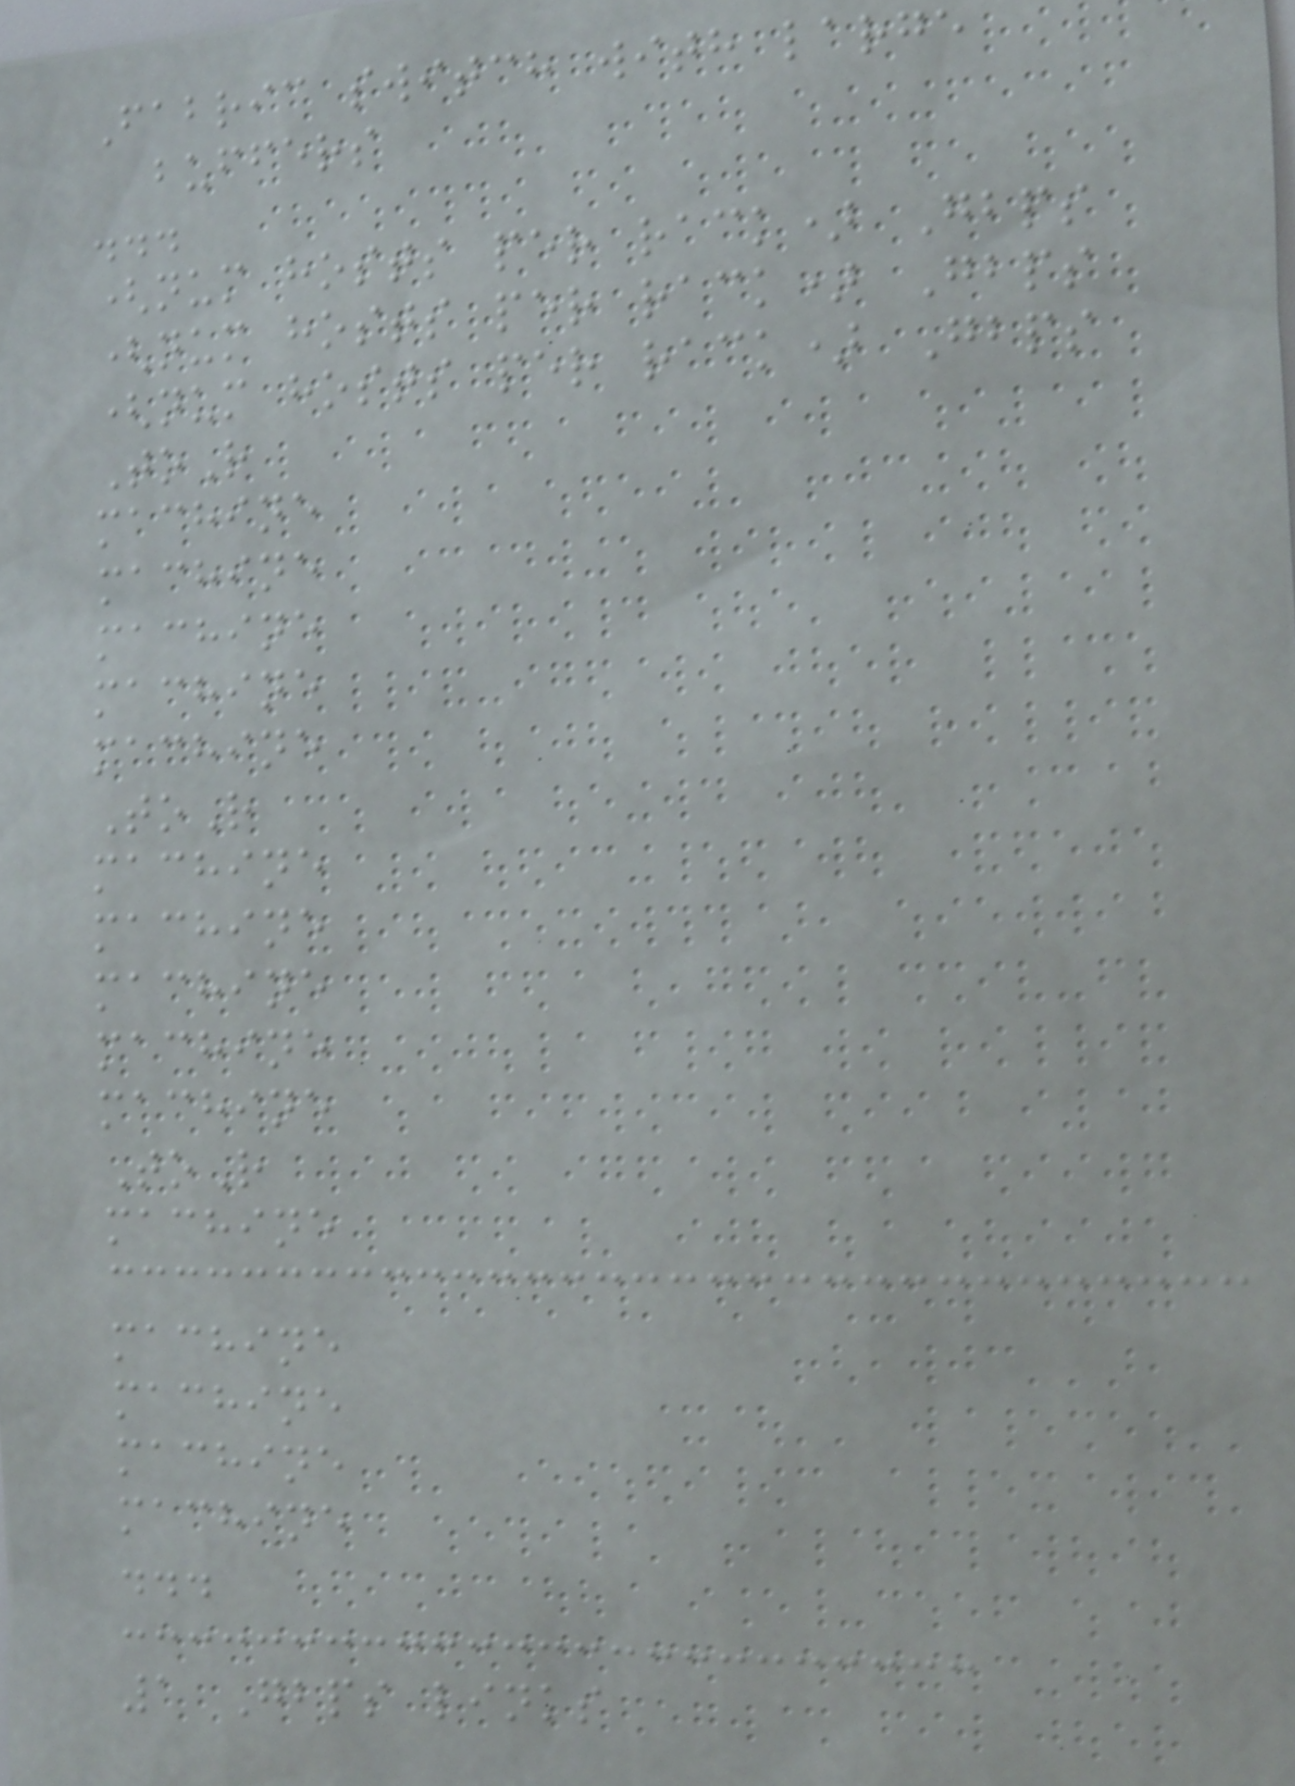Fabric switch with large
buffers
...
(num hosts per rack) Gbps
(num hosts per rack) Gbps
(num hosts per rack) Gbps
ToR
machine
machine
machine
machine
machine
ToR
machine
machine
machine
machine
machine
ToR
machine
machine
machine
machine
machine
...
1 Gbps links
